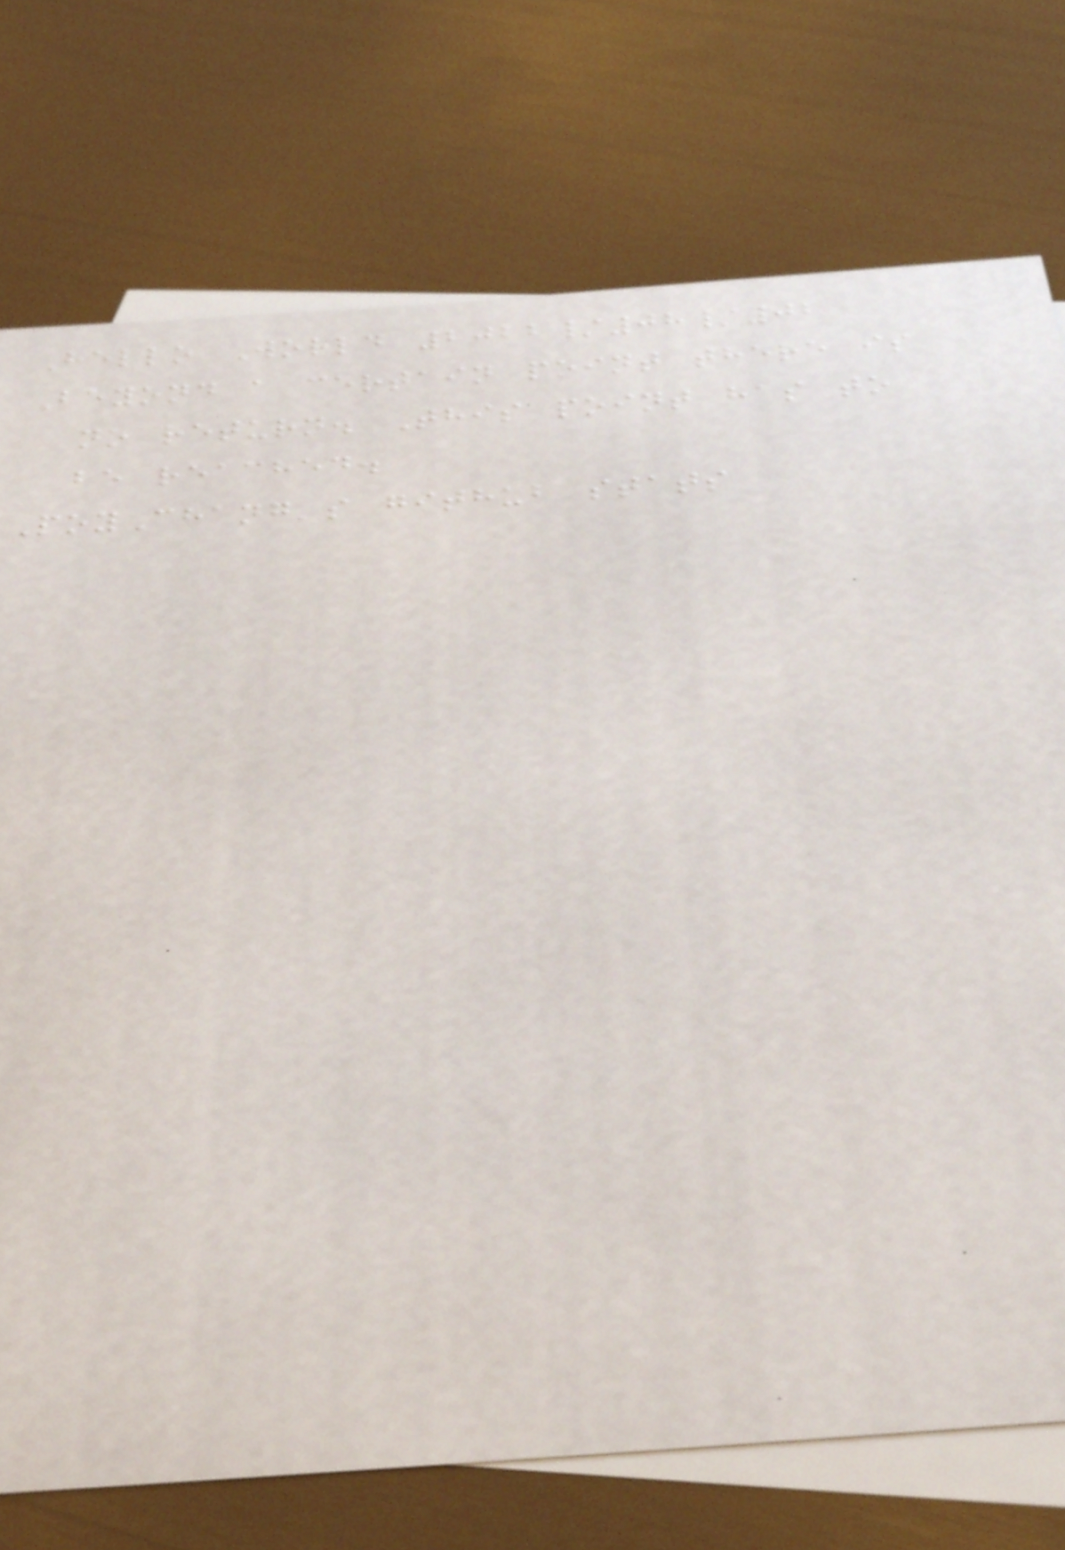Hello World 2022/08/02
Beyond a certain point there is
no return. This point has to
be reached.
PoyChang's github stats
